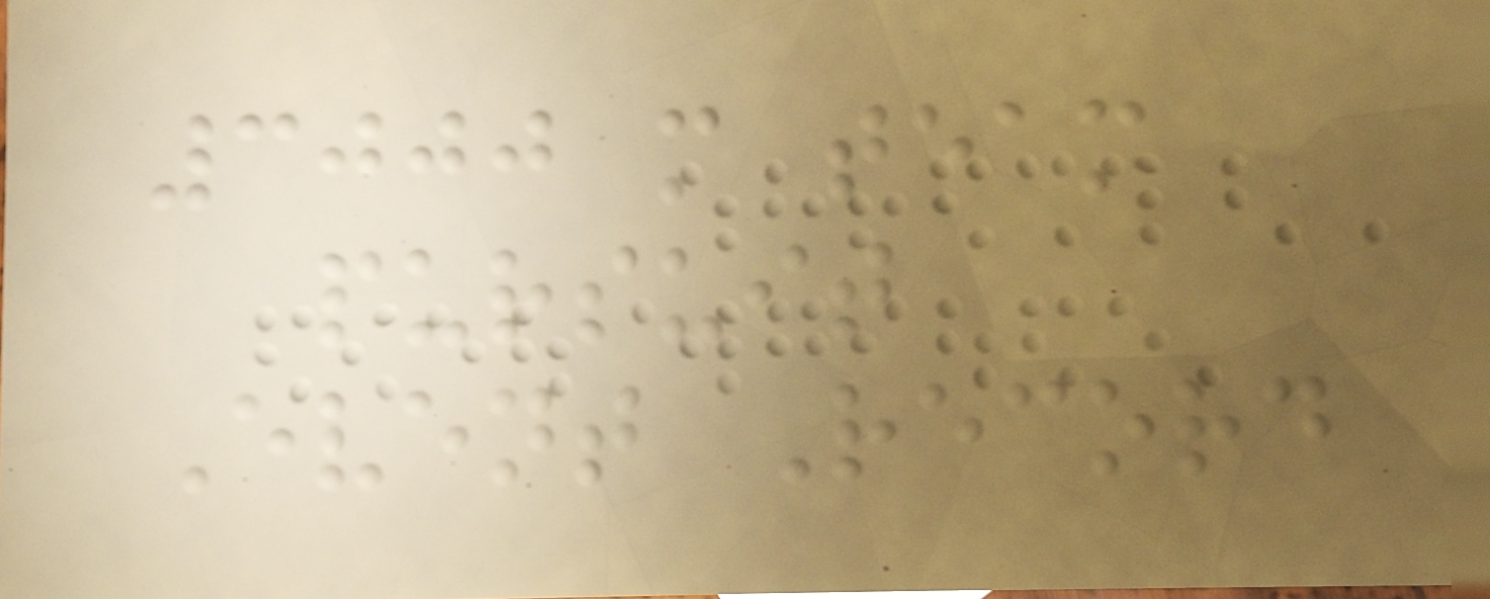3000 m team
pursuit
Event Record
